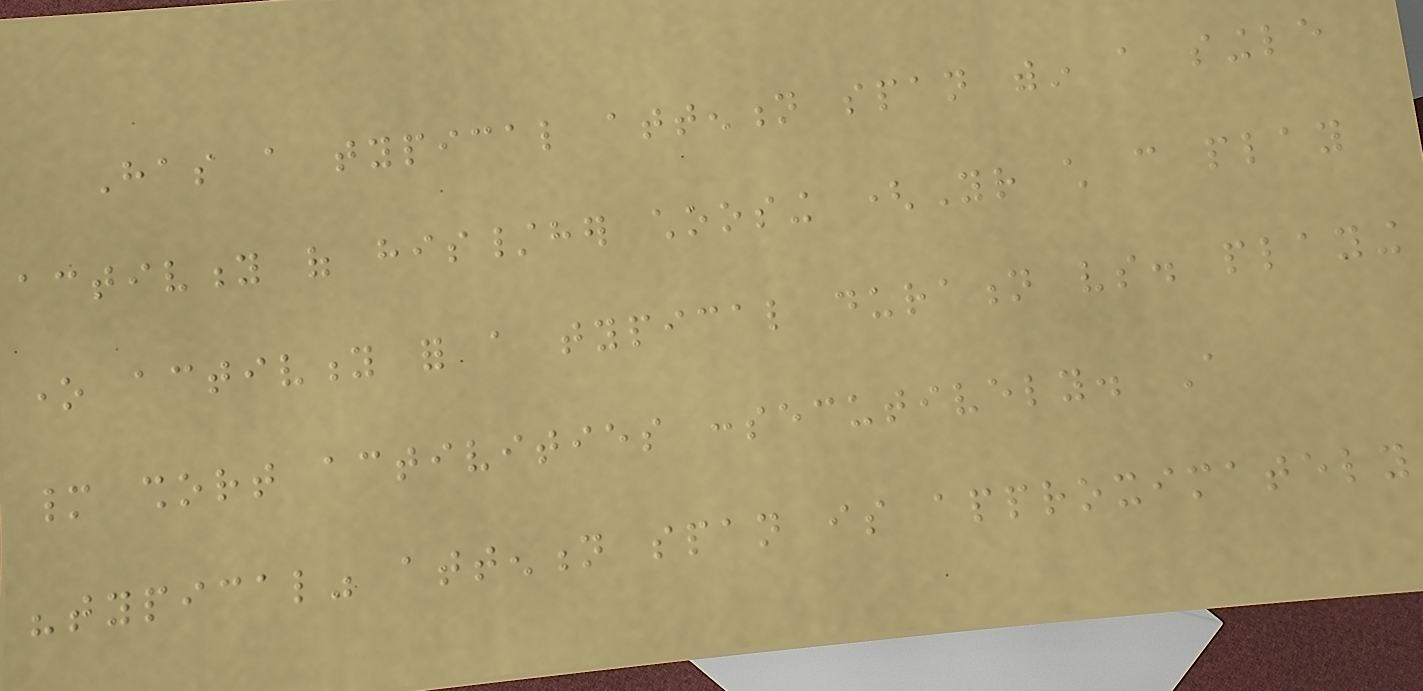Has a typical attention span within a single
activity of his/her choosing (Your child can play
one activity for a typical duration vs. playing
many short activities consecutively. A
"typical" attention span is approximately
